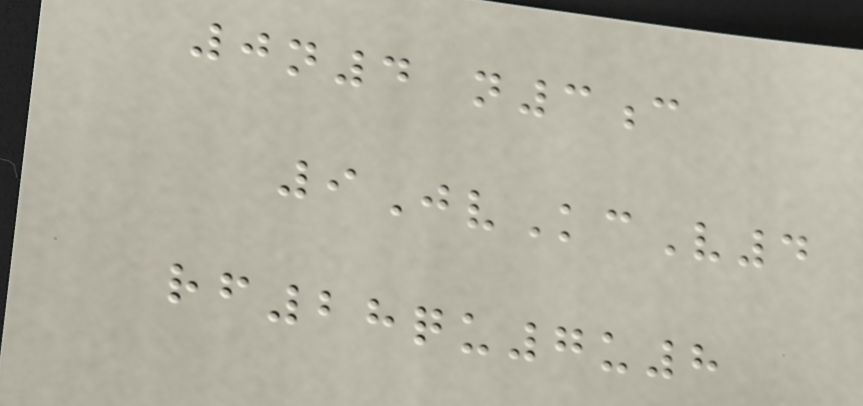0n4 n3c
9JvKcV4
rf28qu7u8
